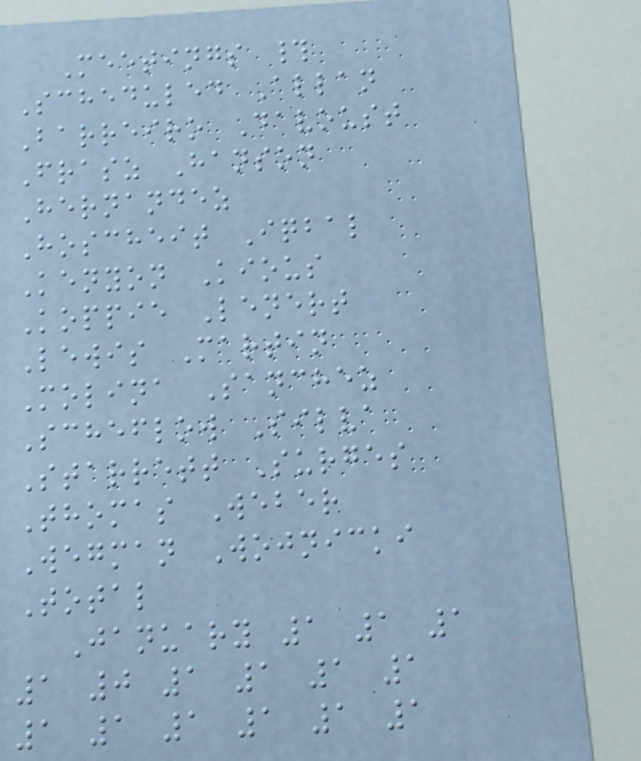Meetings #
Scheduled Allan
Barreiro Davoust
Frasz Hanson
Hernandez
Hoscheit Iqbal
Kenyon Kious
Koppie Lenert
Lewis Martin
Molina Sanchez
Scheflow Silva
Starrett Surges
Thomas Weber
Wegman Wojnicki
Total
January 1 1 1
1 0 1 1 1 1
1 1 1 1 1 1
